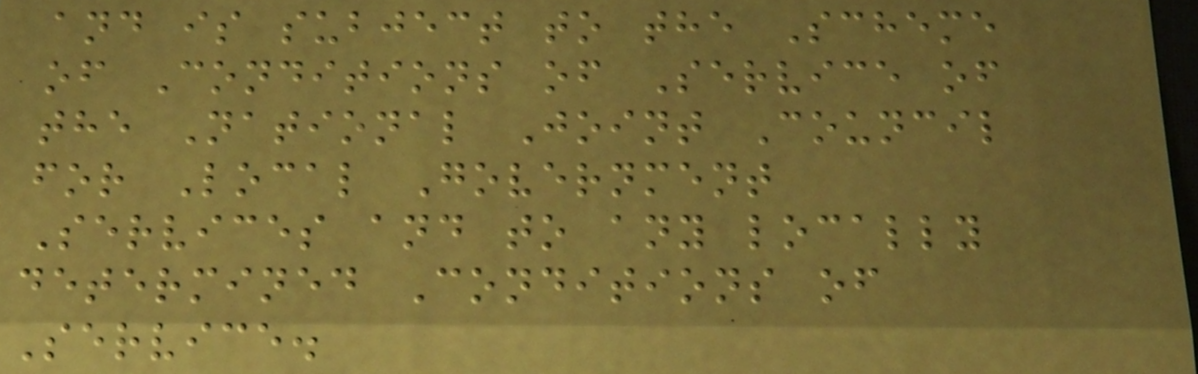and is subject to the Scheme
of Conditions of Service of
the National Joint Council
for Local Government
Services and to any locally
determined Conditions of
Service.
